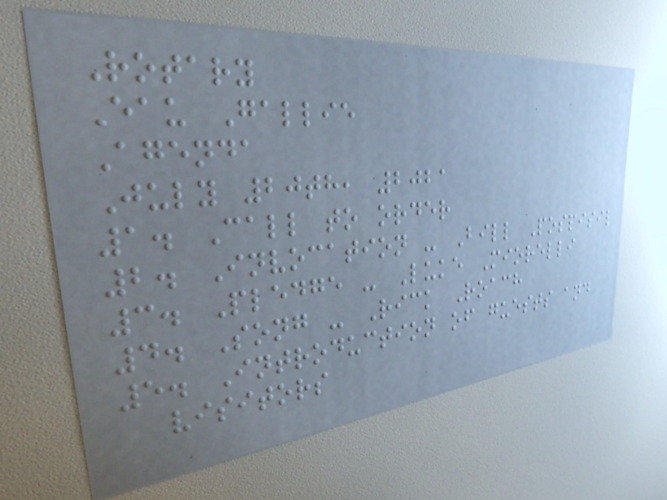Rotary
Eau Gallie
Agenda
July 20th, 2021
1. Call to order
2. Invocation - Bill Pospisil
3. Pledge - Luke Miorelli
4. Song - Rick Roach
5. Introduction of guests and
visitors
